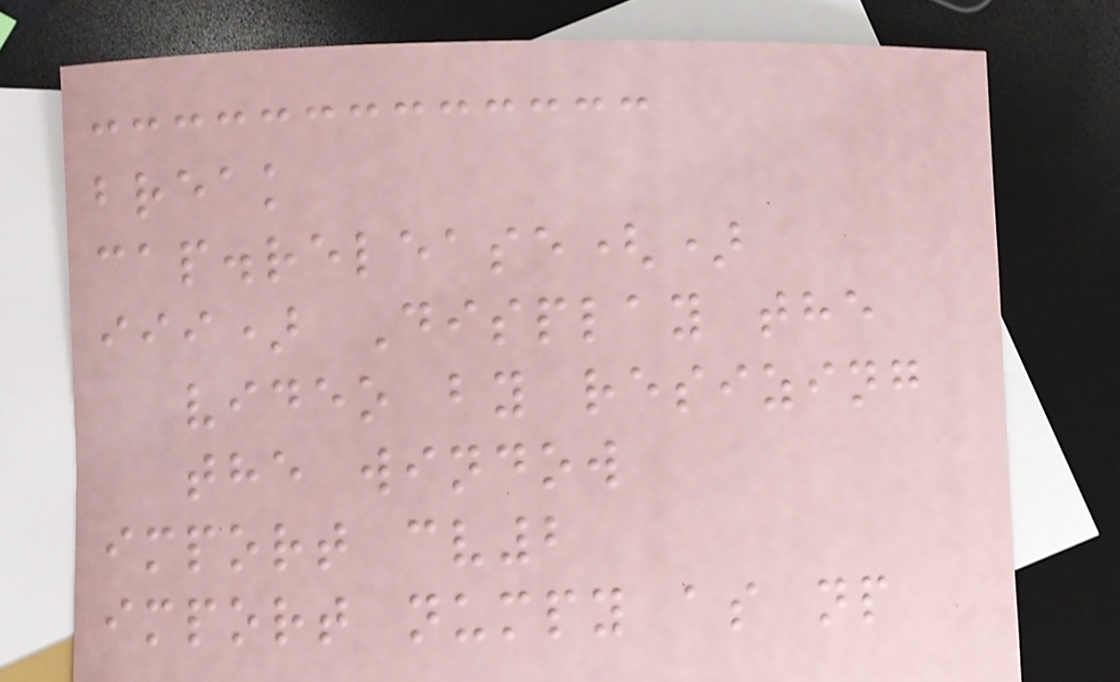break
cap.release()
iii) Display the
video by resizing
the window
import cv2
import numpy as np
